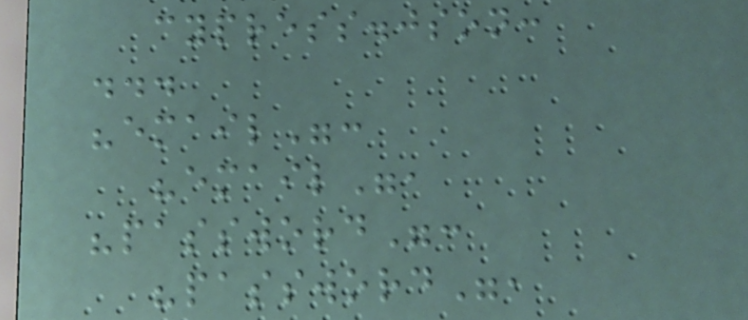cypress.json:
...
"email":
"email",
"password":
"password",
